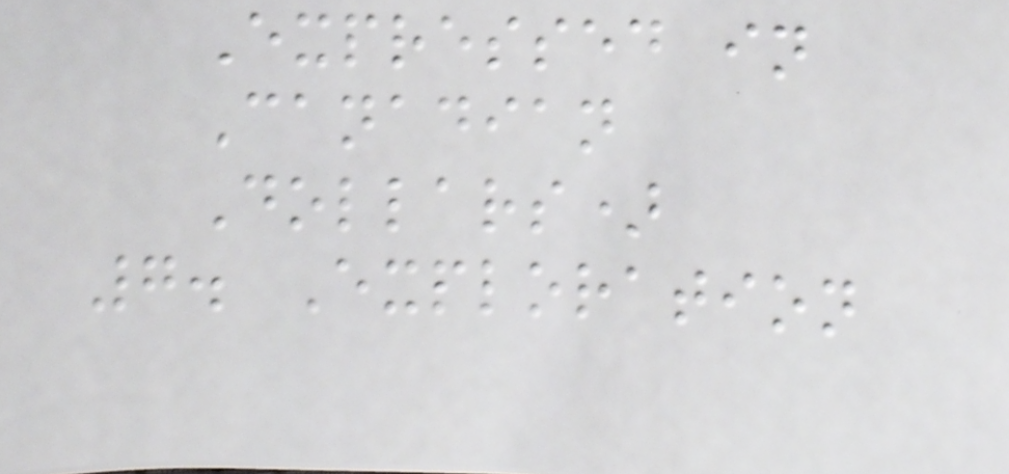Expressed in
Canadian
Dollars)
7. Exploration
